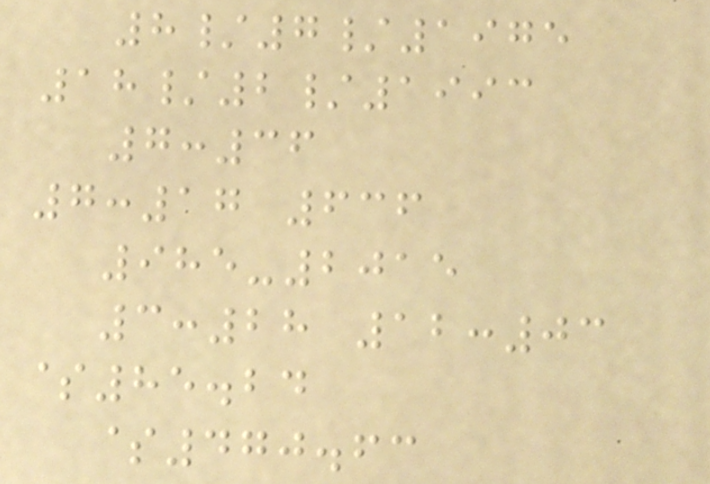8/7/1975
18/2/1993
7:36
7:17 636
985-2015
3:28 12:03
$85.24
$470.63
